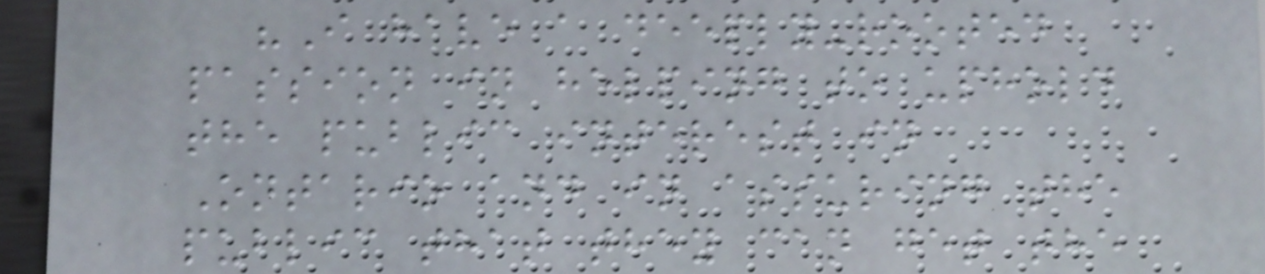"I have a deeply-rooted
passion in helping to uphold
the public interest in
Ontario and in assuring the
public that they can get the
